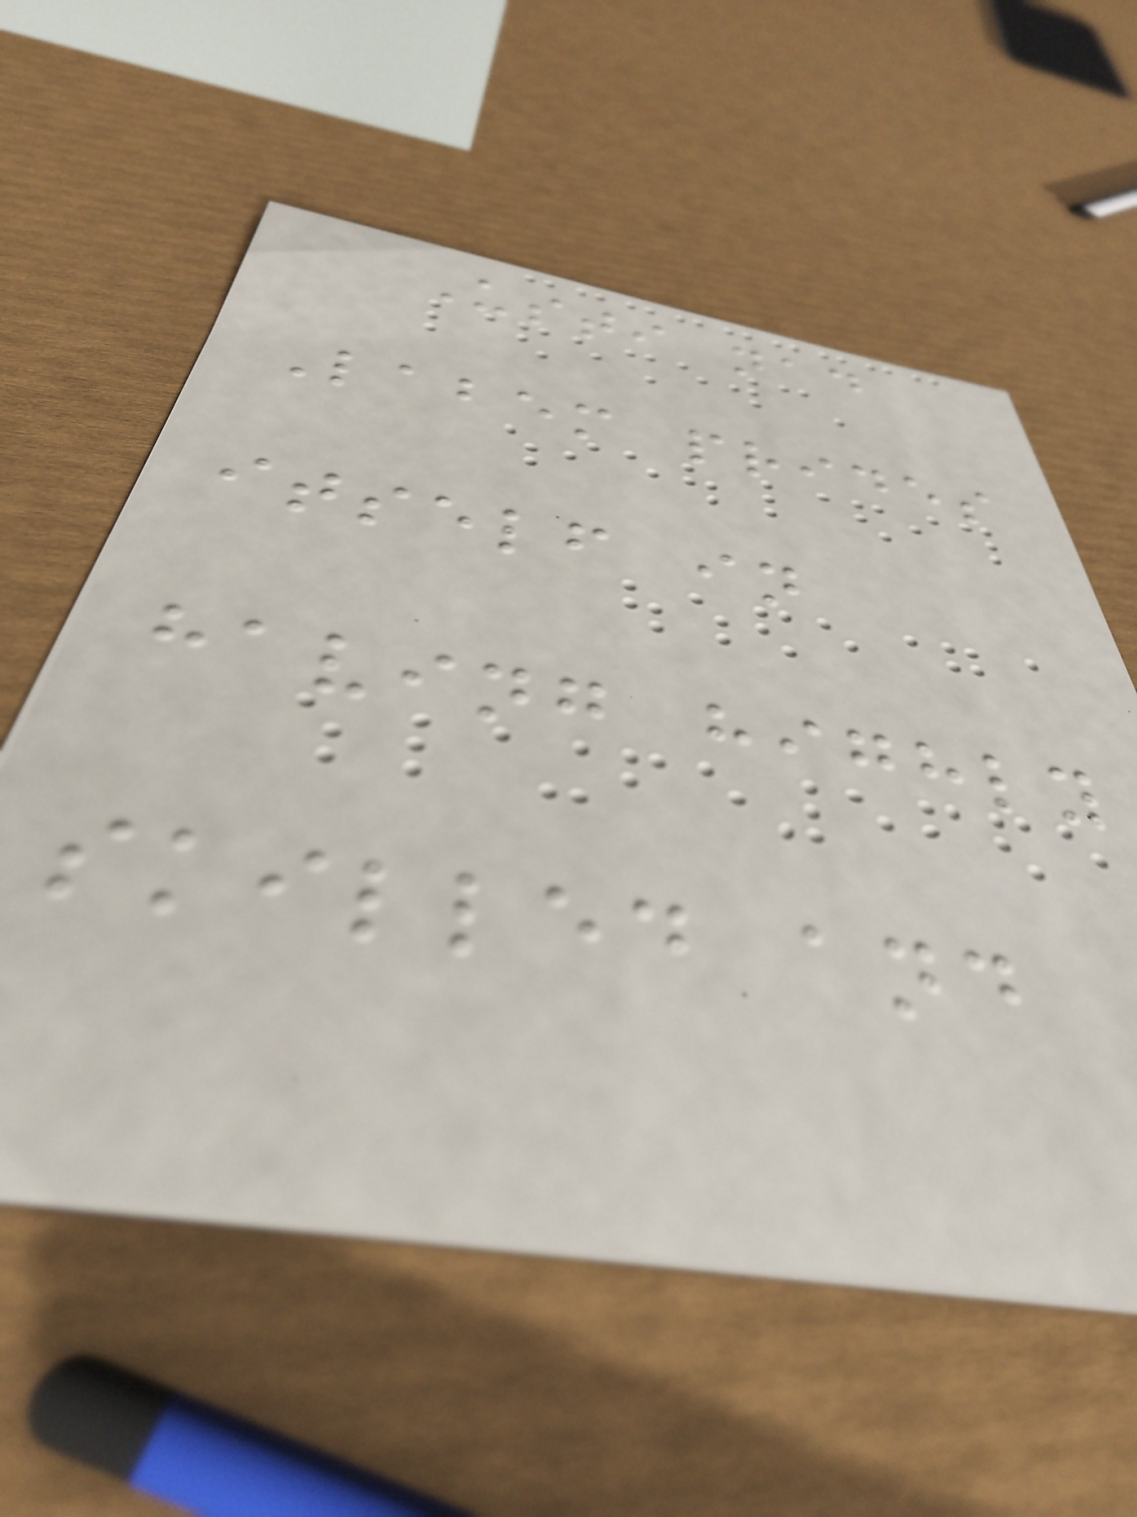Usti nad
Labem prides
itself in
having highly
skilled and
